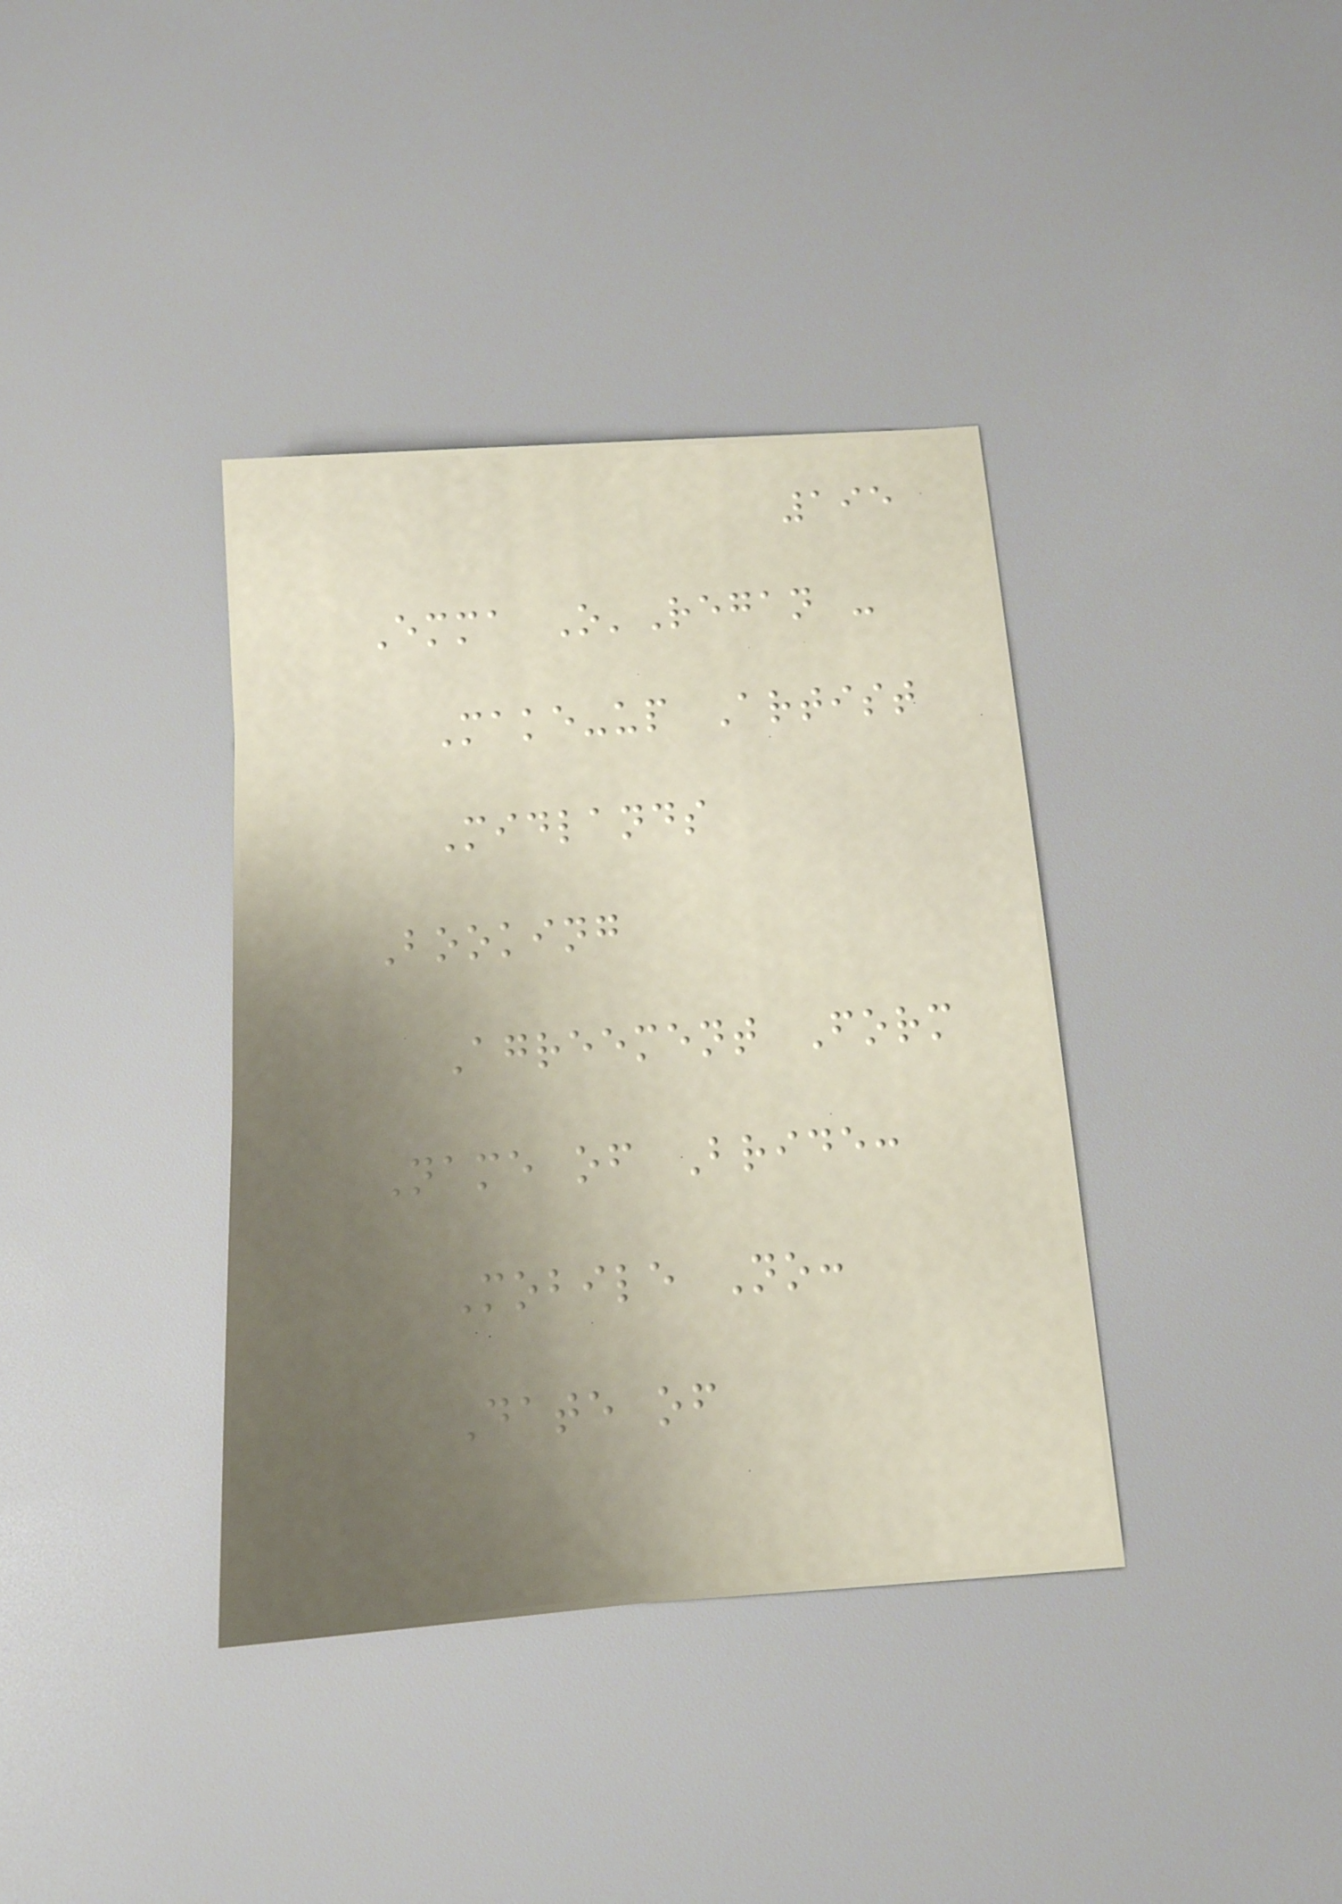195
Emma O'Regan -
Make-up Artist
Midlands
Booking
Agreement Form
Name of Bride:
Mobile No:
Date of
